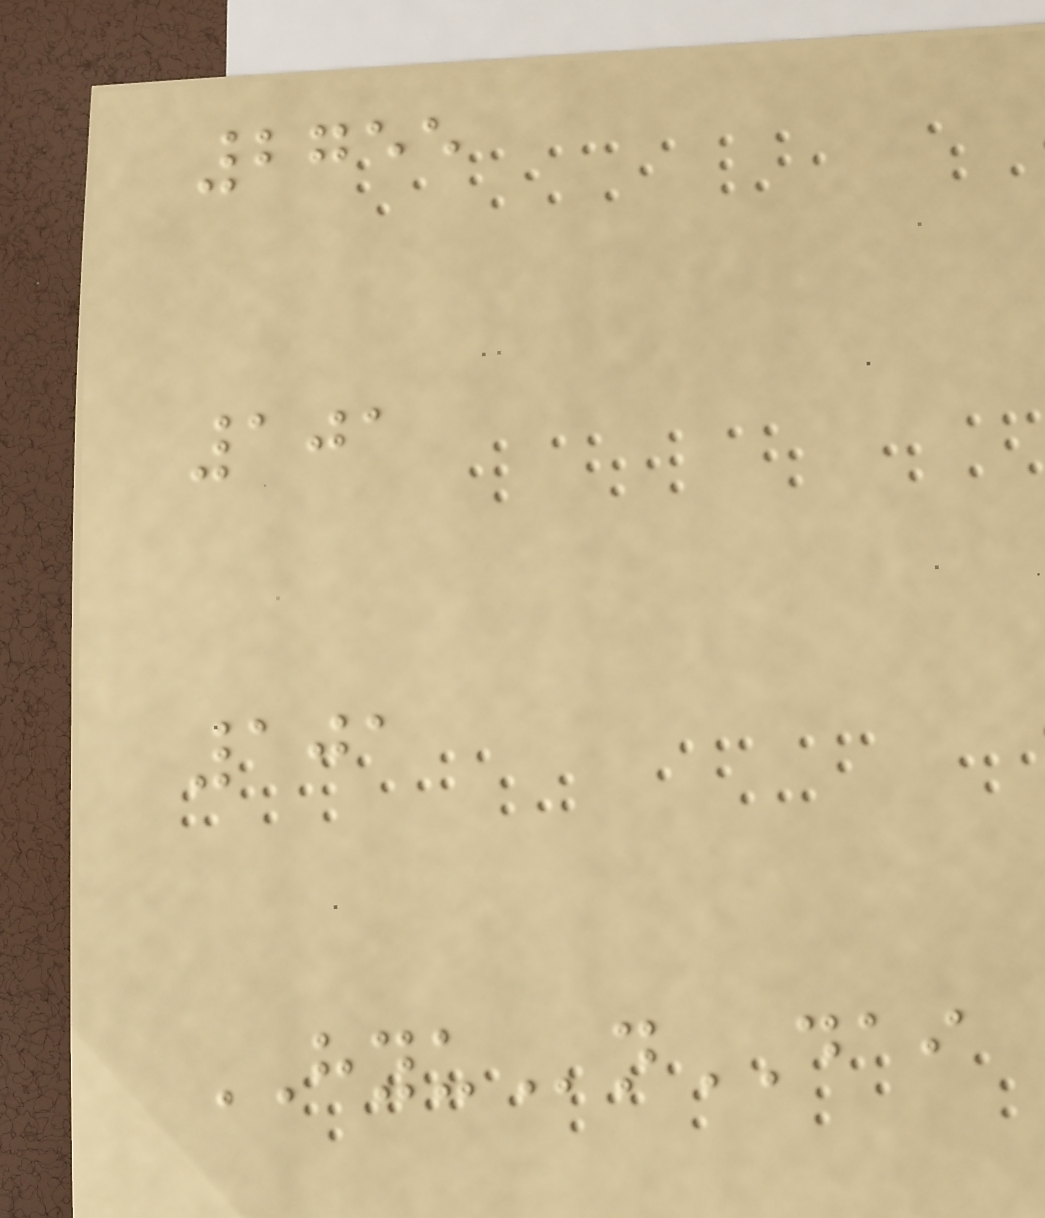2755
101
101
HYUnDAI
